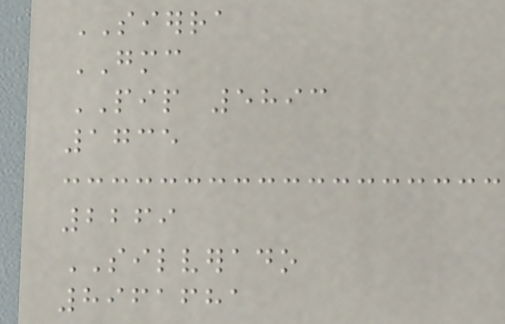SIERRA
GMC
PIP 5893
1735
2269
SILVERADO
8961681
